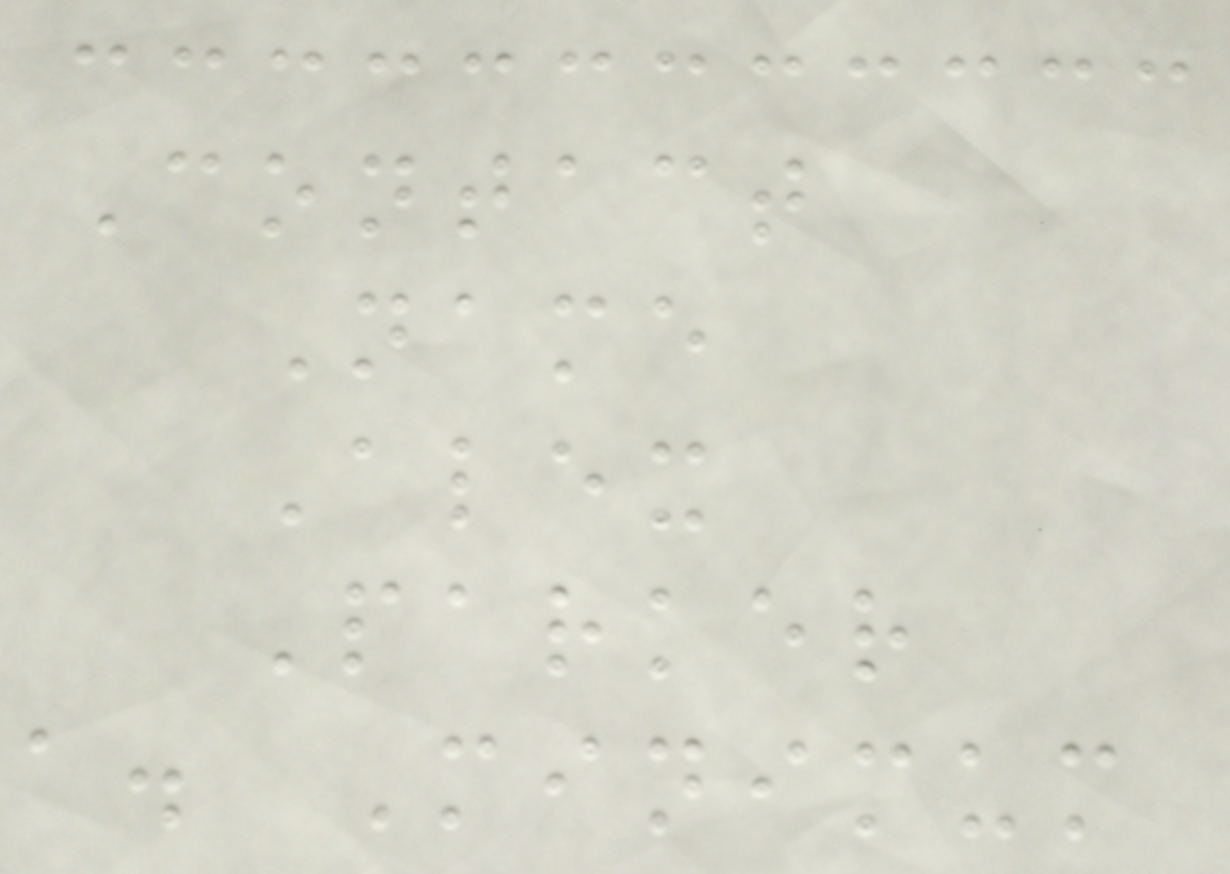Contact
Name
Alex
Parker
a. Minimum
